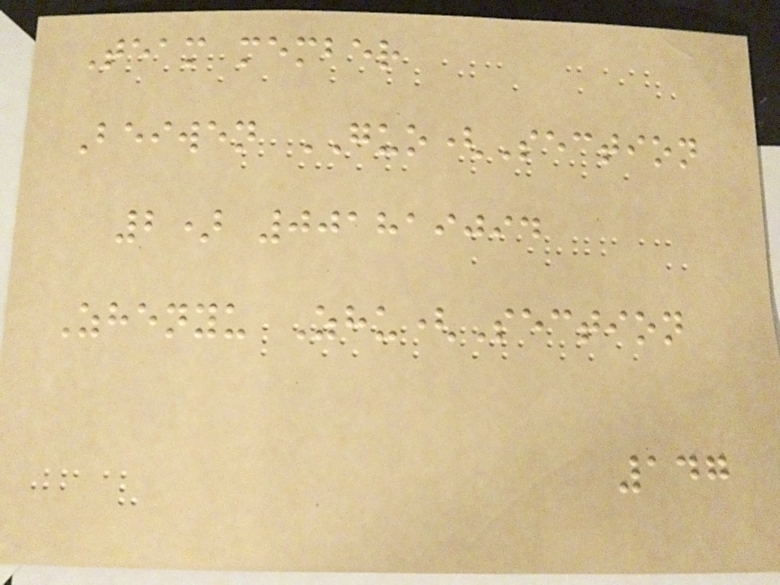Team member
Beiwen GUO(Section
2) 001819094
Zhenyu Zhu(Section
147
